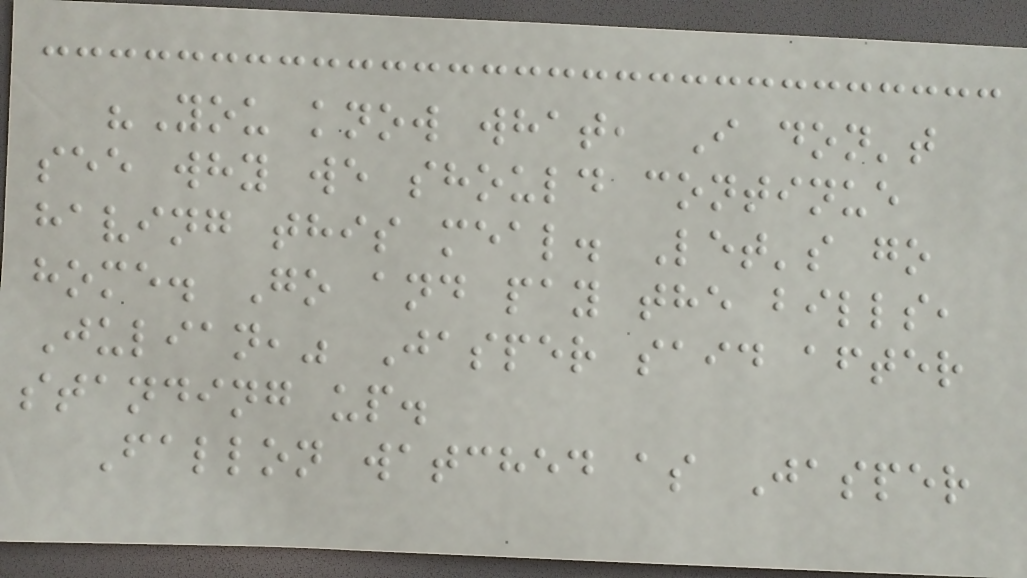"You know what, I don't
see why we should continue
having this meal. Let's go
home. Go and pay the bills,
Julian," Jasper said after
standing up.
Fallon watched as Jasper
